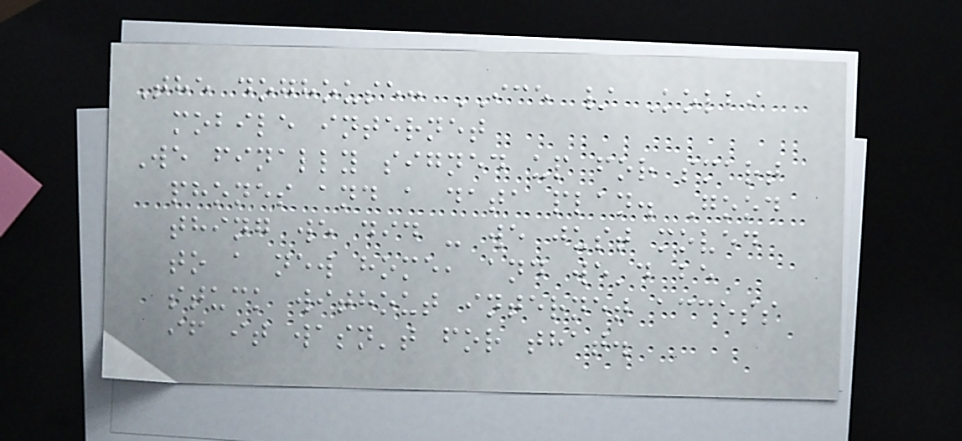The doghouse: ICE / Kolbi
mobile internet
We finally signed up for smart
phones and a data plan. Good
thing we did - we just moved
to a new home, and we'd be
stuck without internet access
if it wasn't for that.
